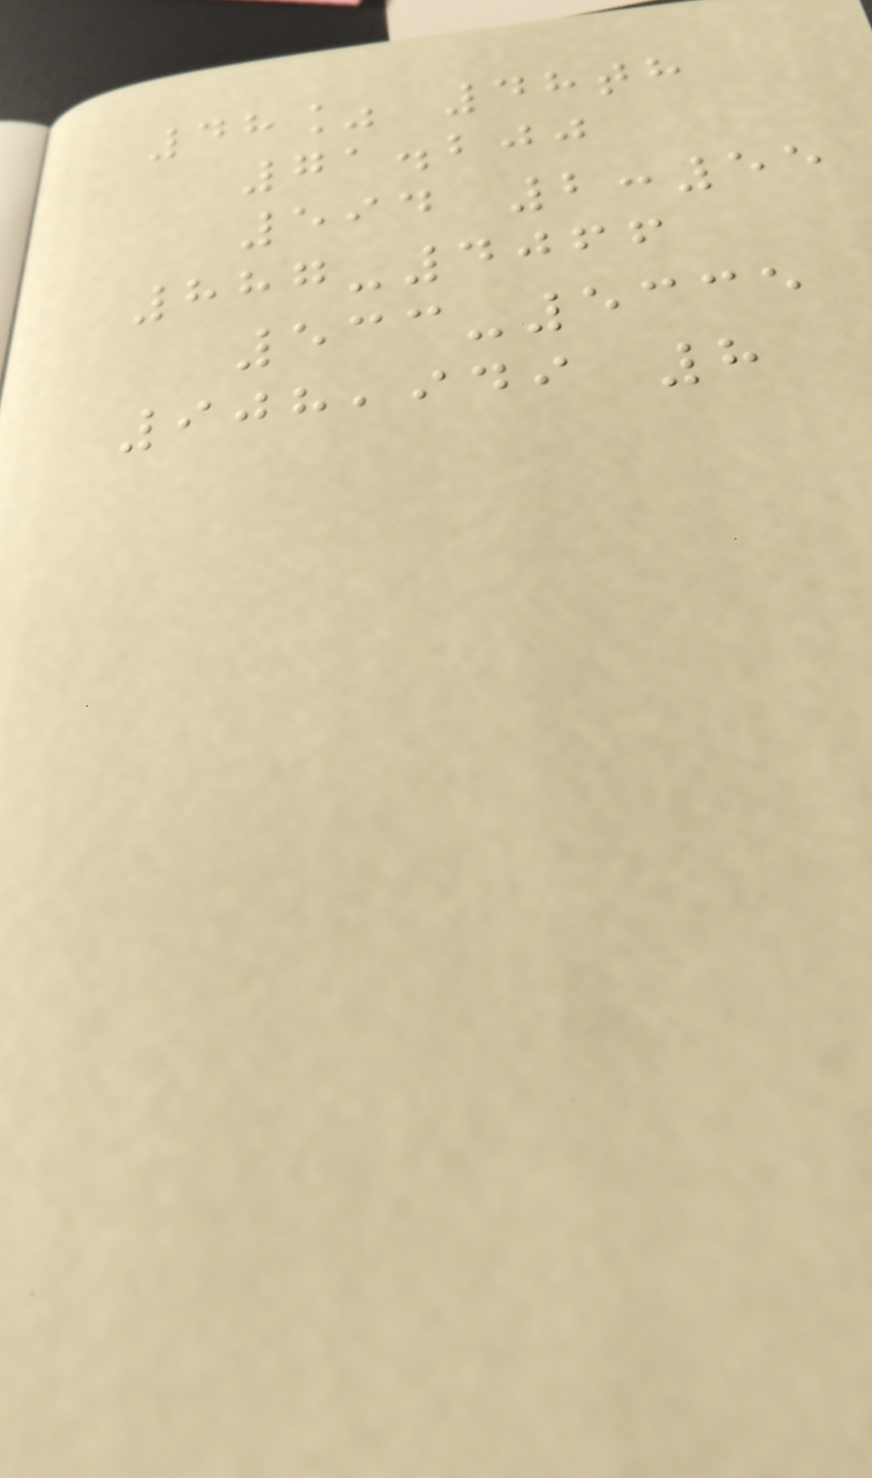48% 48th
71.200
594 2:55
887-4066
533-5335
908,949 8
